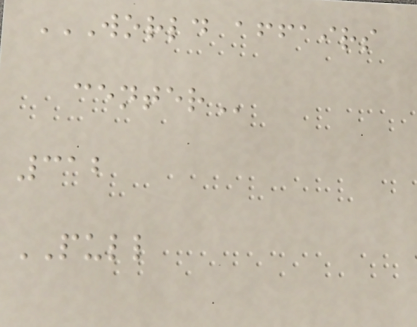WORLD AFFAIRS
CENTER
312
PULL
